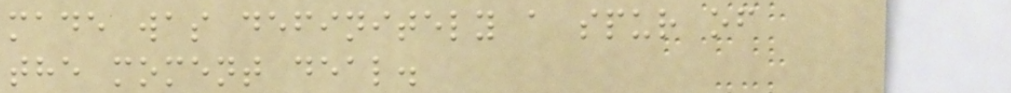made was definitely a spur of
the moment deal.
